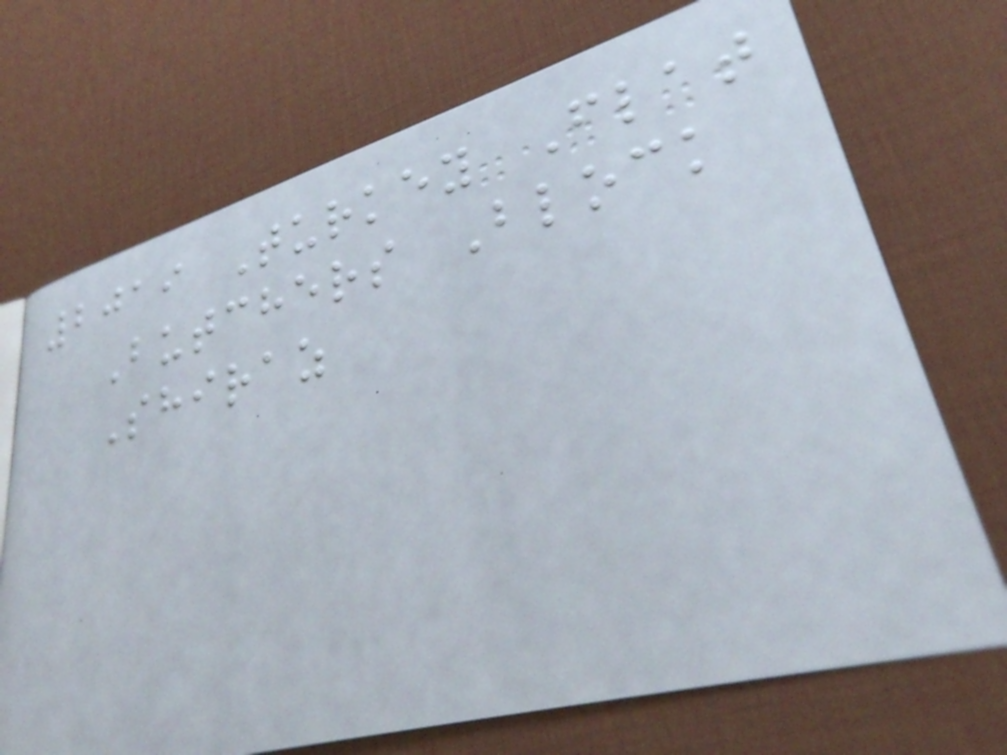2019 Turkey Flat
Butchers Block
Shiraz
